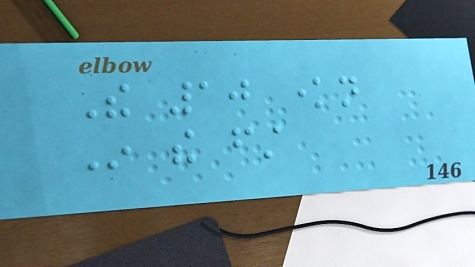The 10 known
In the first
